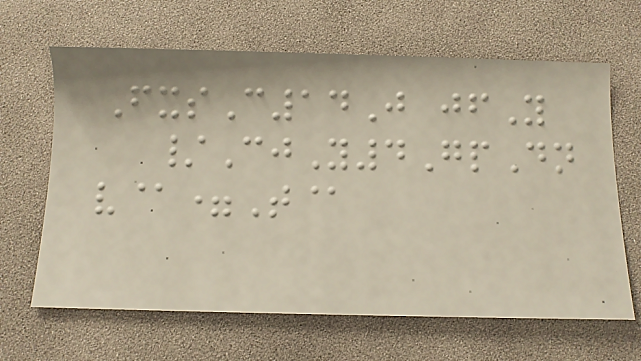FxsC14J jfY
/CjY4GpDn
v@=T@
